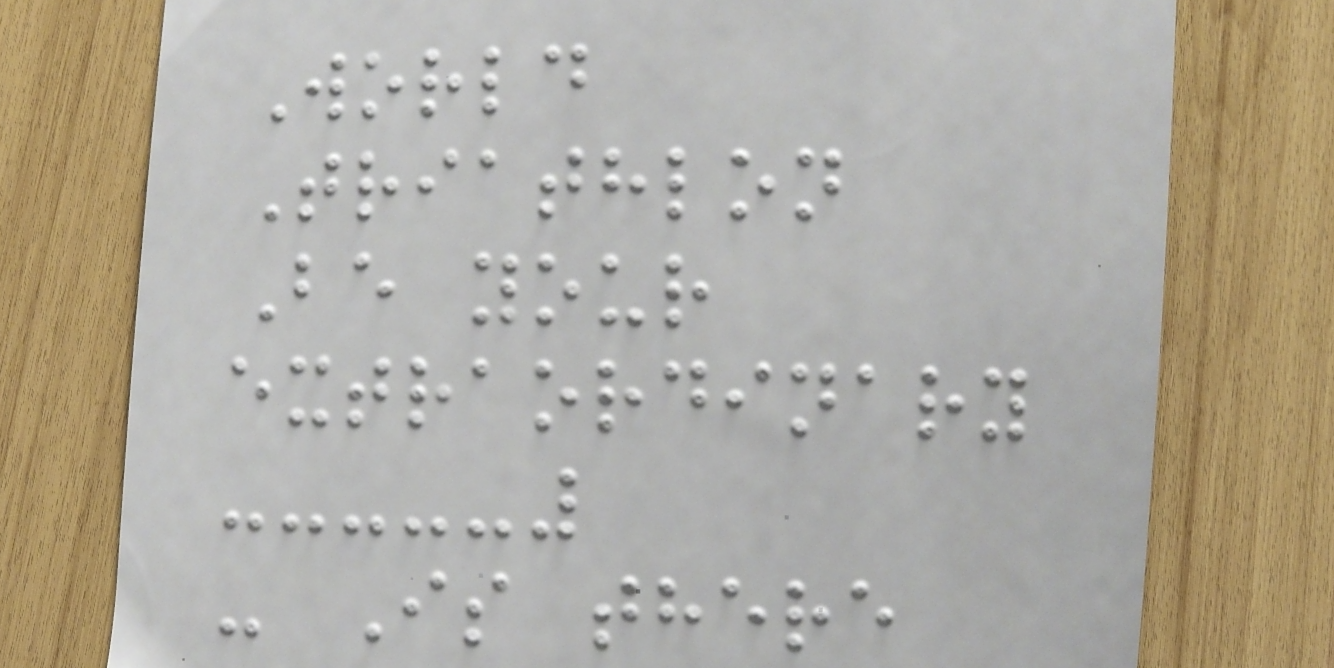World
Triathlon
Be your
extraordinary
- Is there
